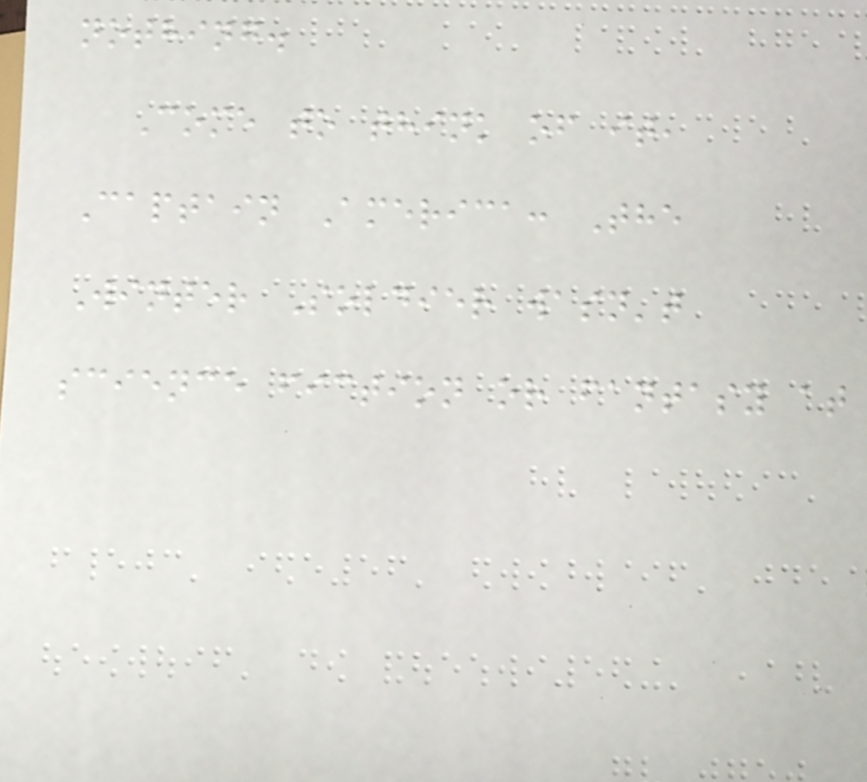nothing.
Come to think of it,
Captain America: The
Winter Soldier wasn't
science fiction or fantasy at
